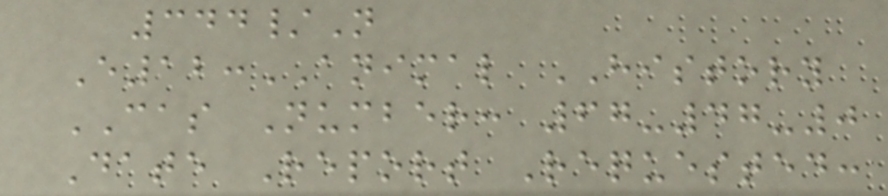344/N
E12:ANIMAL HISTORY
CAS Number: 67-47-0
Date Report Requested:
